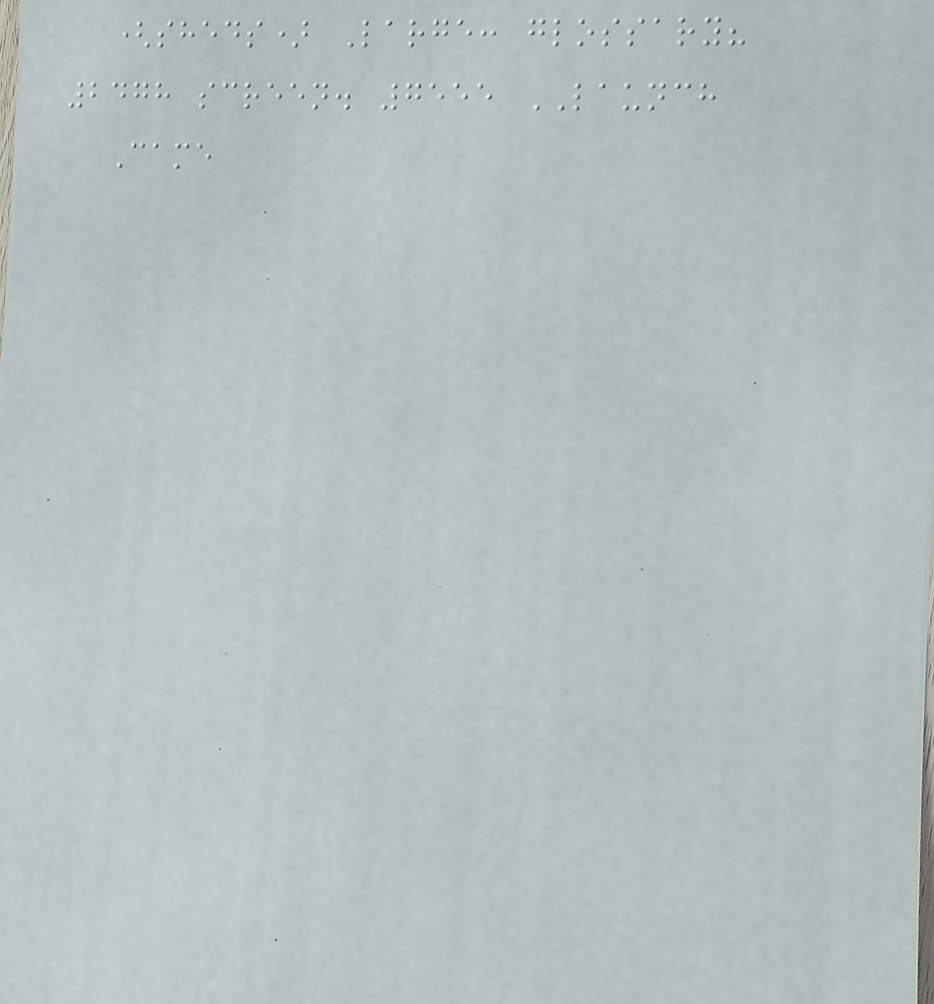(sheds) Large: glossary?
2478 screen. 7555 LAUNCH
Came
